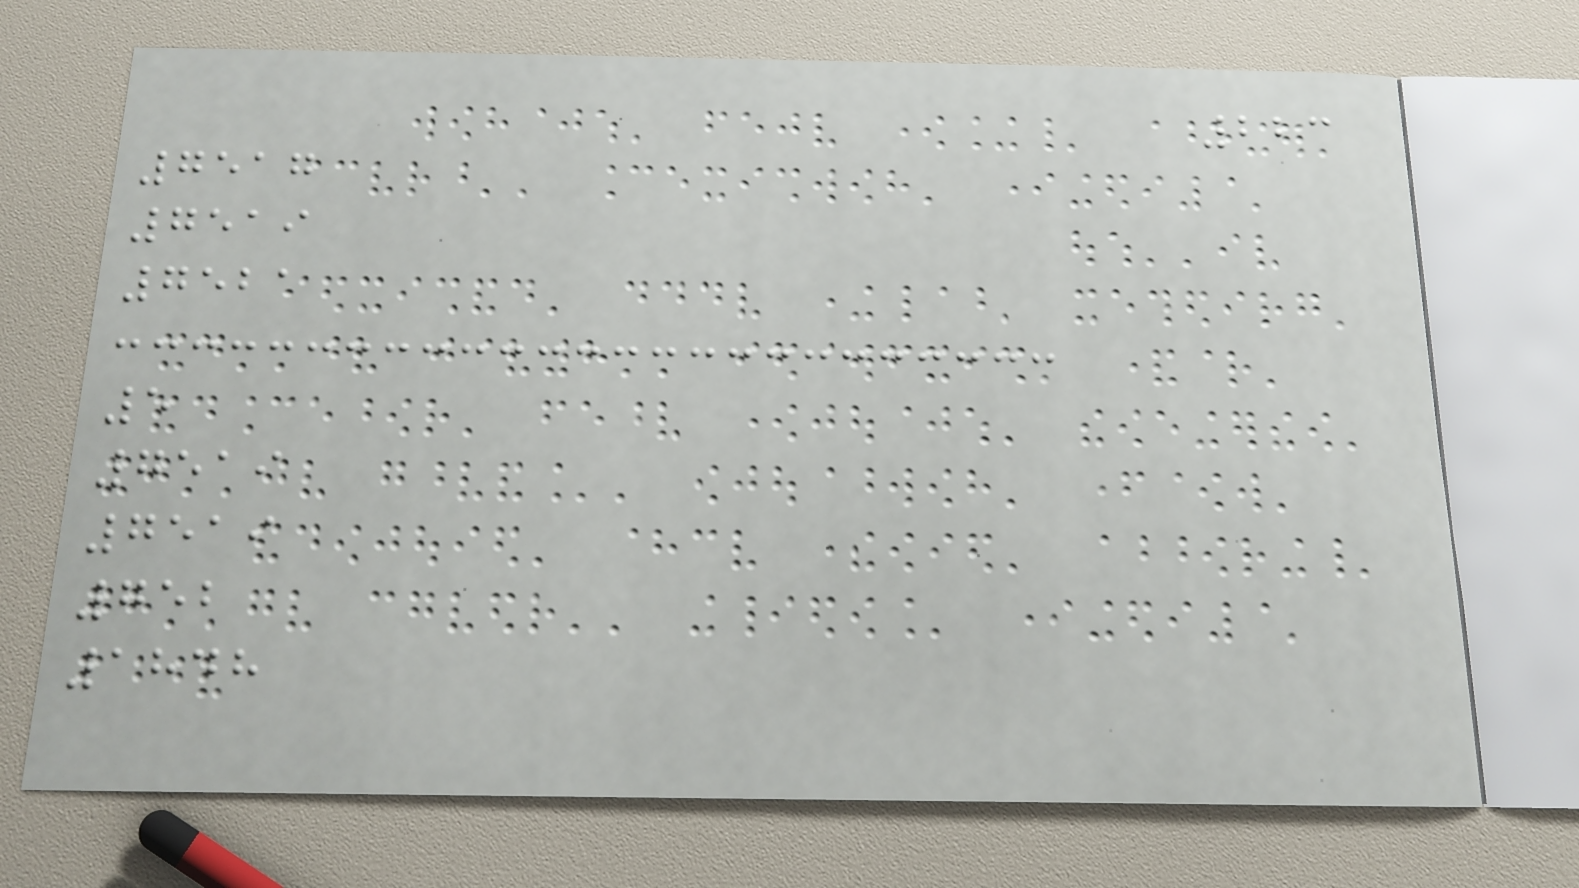223
7517
7519
7521
5
7519
7519
752
1848
